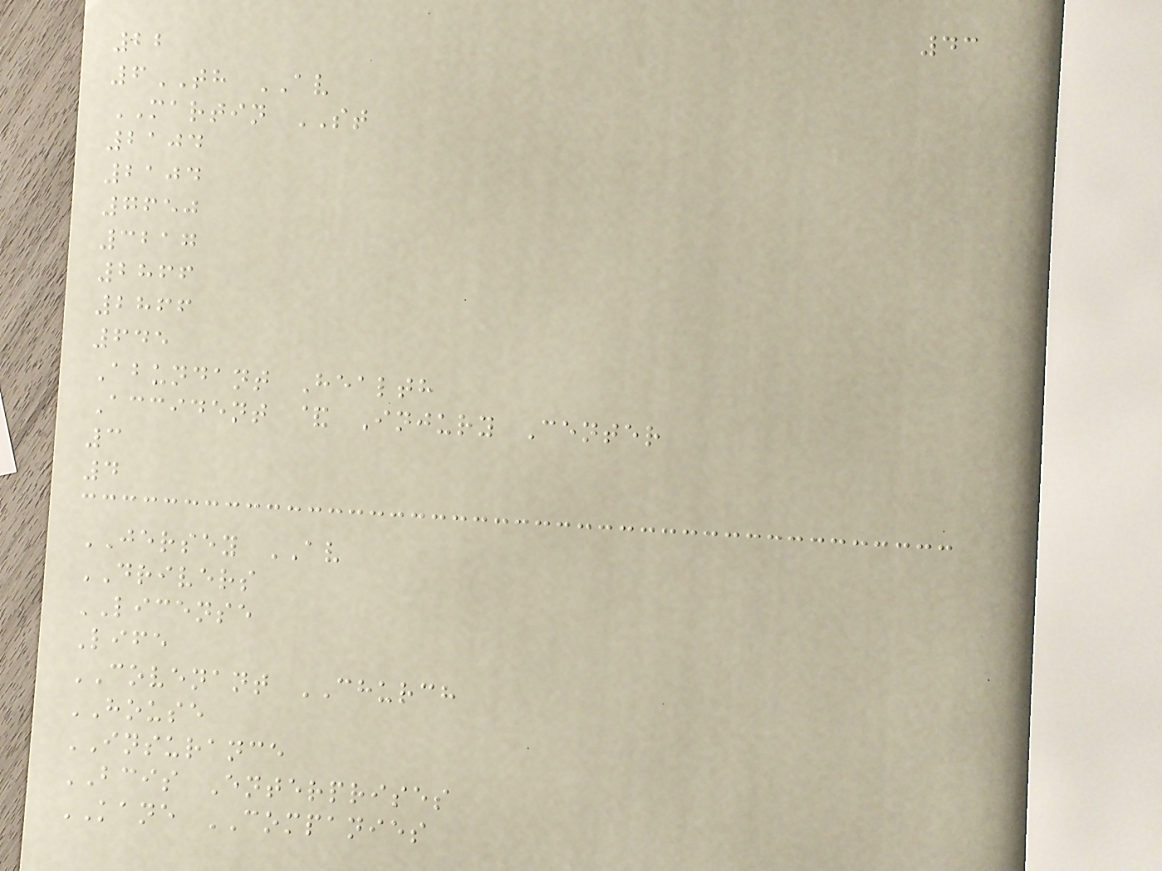43
22
6TH AV
MARTIN ST
2104
2104
7650
3217
2866
2866
645
Abundant Health
Accident & Injury Center
3
4
JERSEY AV
DRIVERS
LICENSE
Life
COVENANT CHURCH
HOUSE
INSURANCE
BCIS Enterprises
KANE COMPANIES
